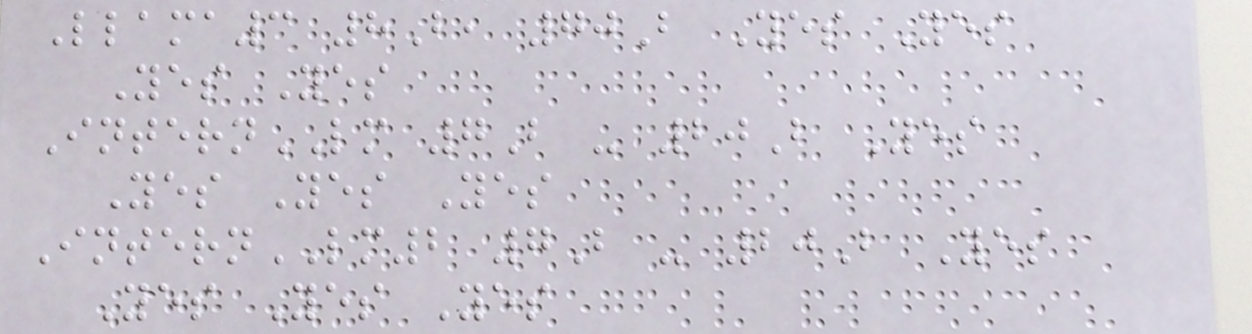Llama3 8B, 70B Yes Yes
Yes Yes
InternLM 7B - 20B Yes
Yes Yes Yes
InternLM2 7B - 20B Yes
Yes Yes Yes
